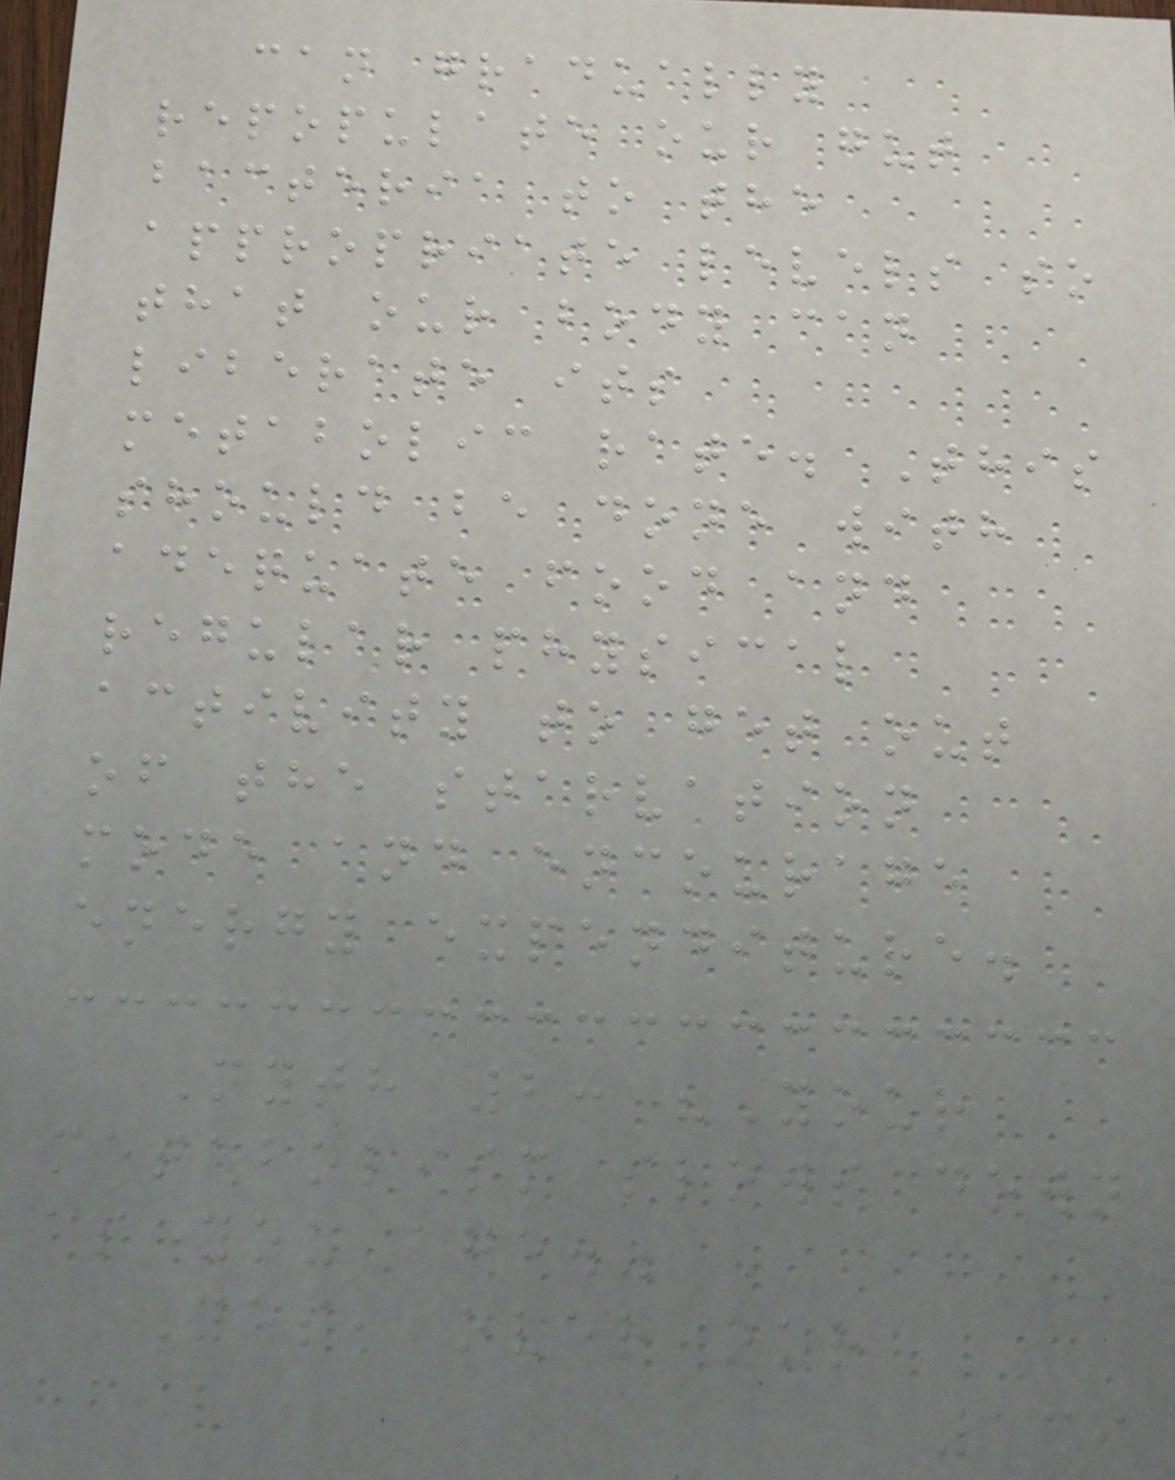can gradually
repopulate our gut
bacteria to the
appropriate levels so
that our body can
liberate its
metabolic rate. This
should be done with
adequate food and
regular physical
activity to get out
of the starvation
mode and encourage
energy expenditure.
Myth 2: "Your
metabolism slows down
as you age."
Yes, over our
139
